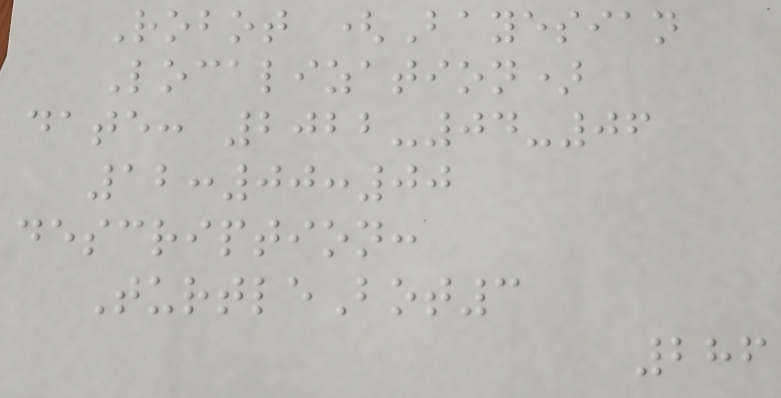Robot (Bayesian
Localization)
date: 2022-04-06
12:00:00
description:
TurtleBot3
286
